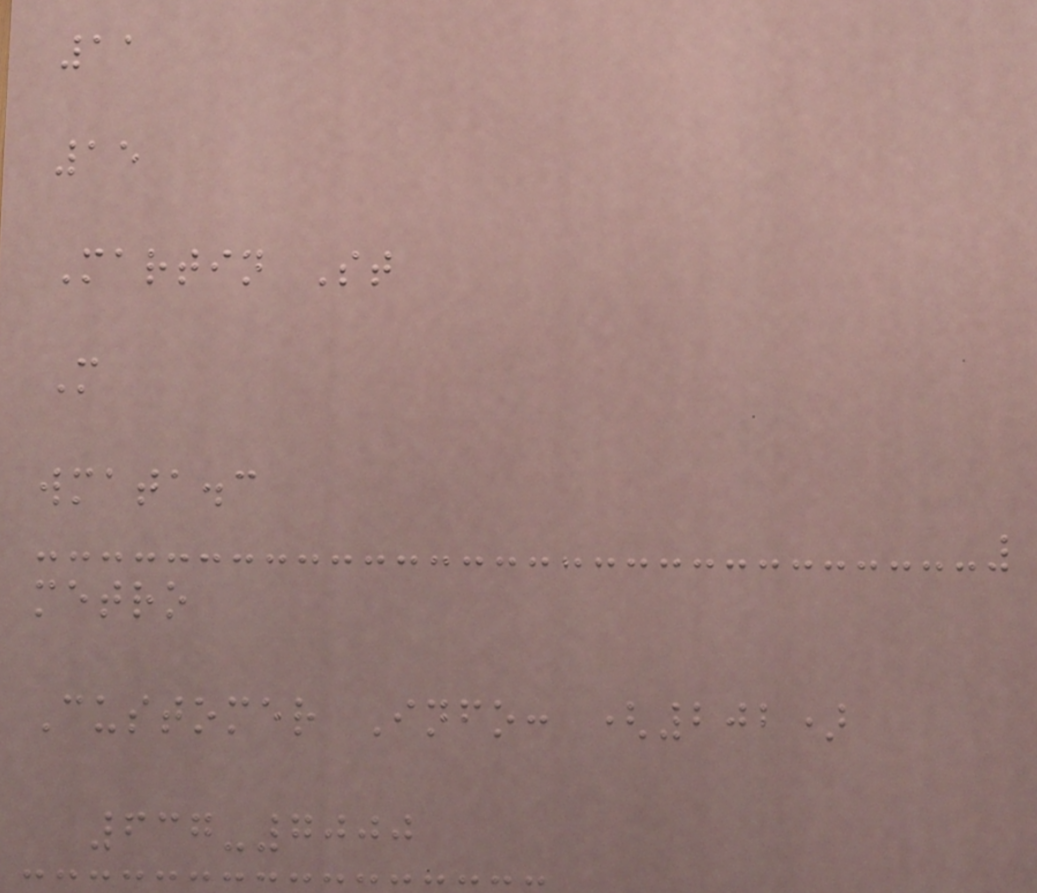11
15
Martin St
M
wmata.c
metro
Customer Info: (202)
637-7000
